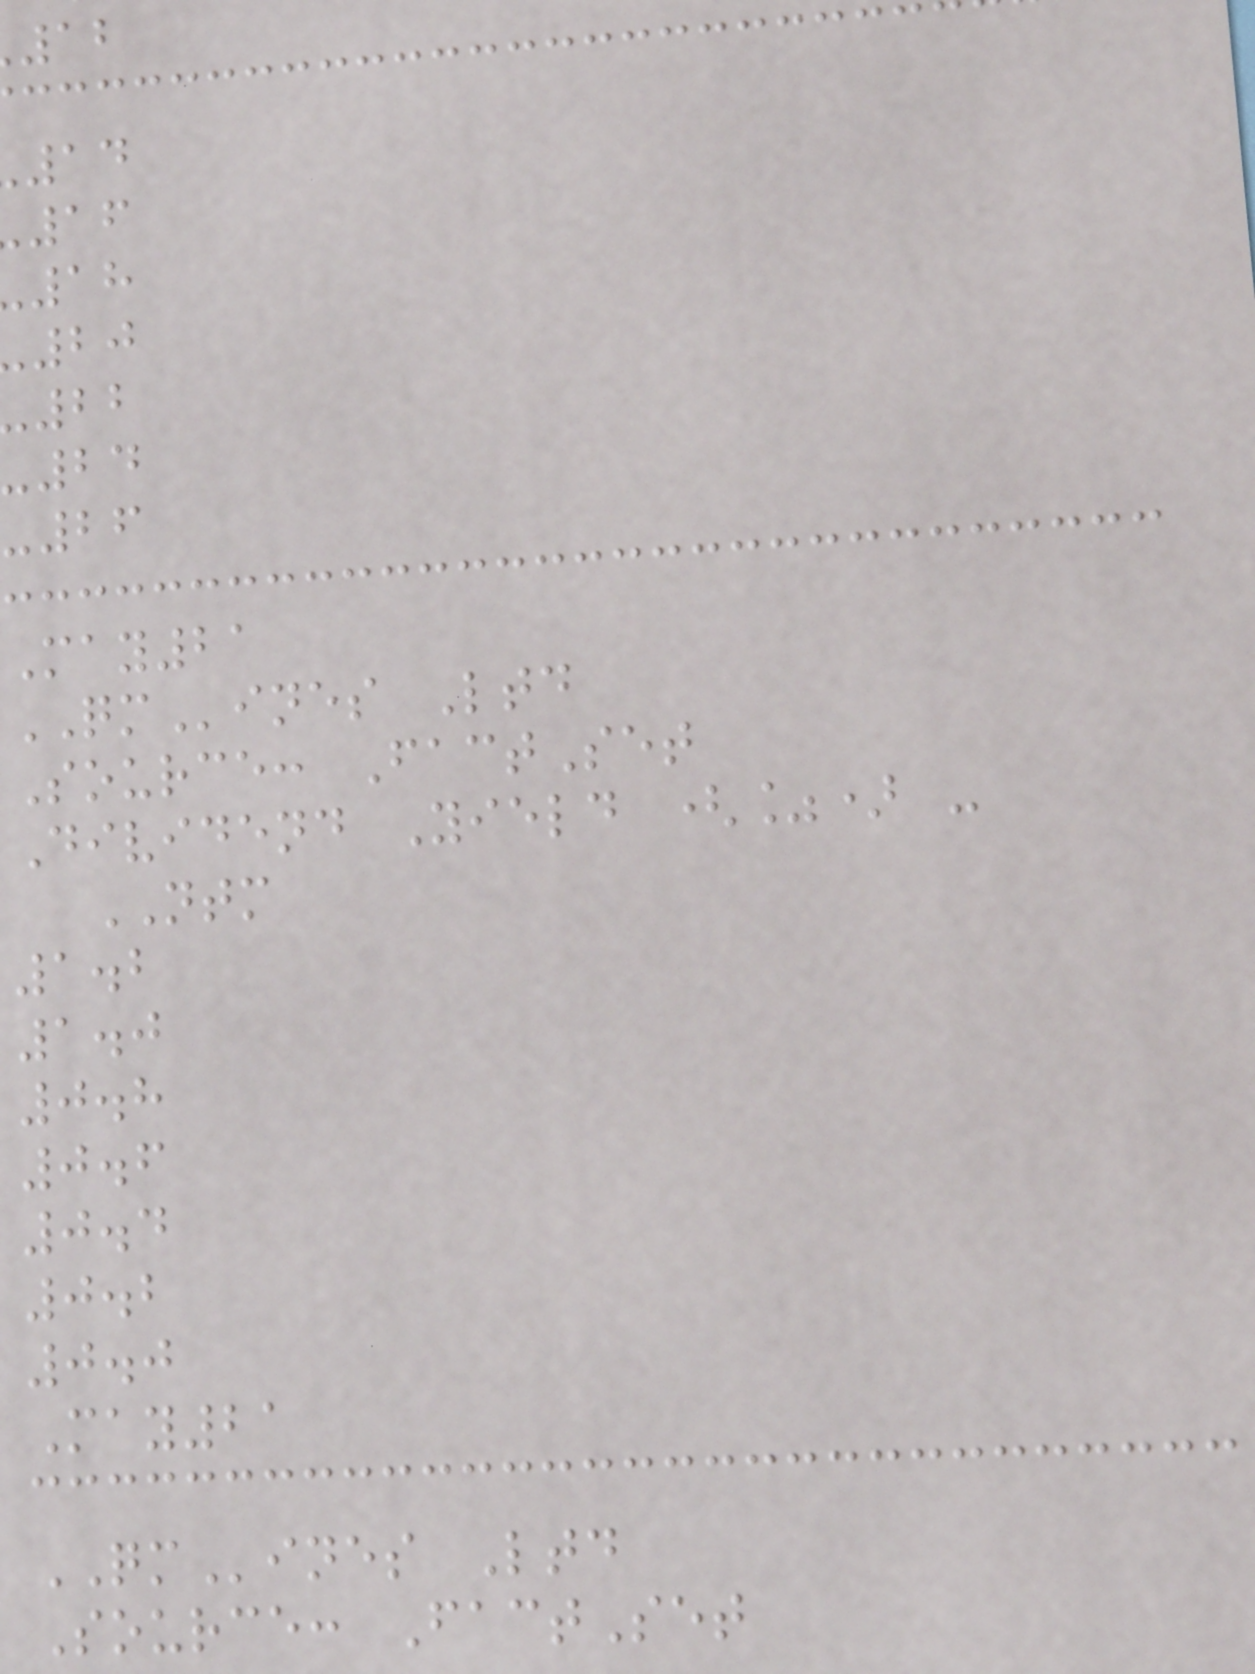-26
May21
QMines Ltd
Source: FactSet
Dividend Yield (%) -
NTM
1.2
1.0
0.8
0.6
0.4
0.2
0.0
May21
QMines Ltd
Source: FactSet
